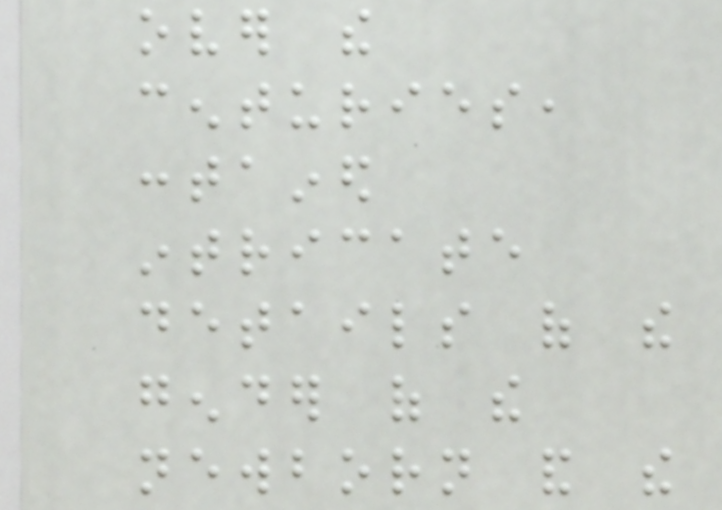over the
centuries,
contained
intricate
details of the
gender of the
newborn and the
